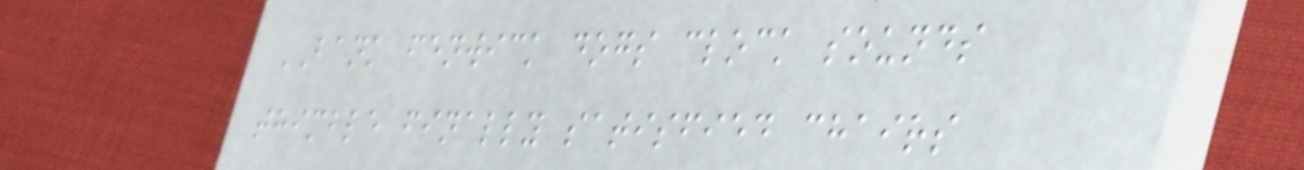BANK fenwick dogs clock sounds
thimble finally satisfied chairs
